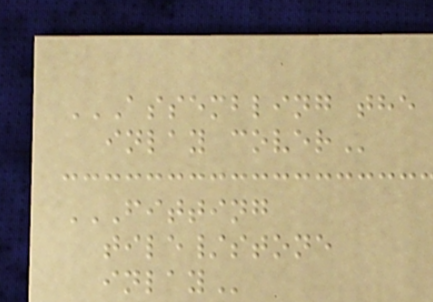ASSEMBLING THE
INLAY COVER
FITTING
TILE/STONE
INLAY
